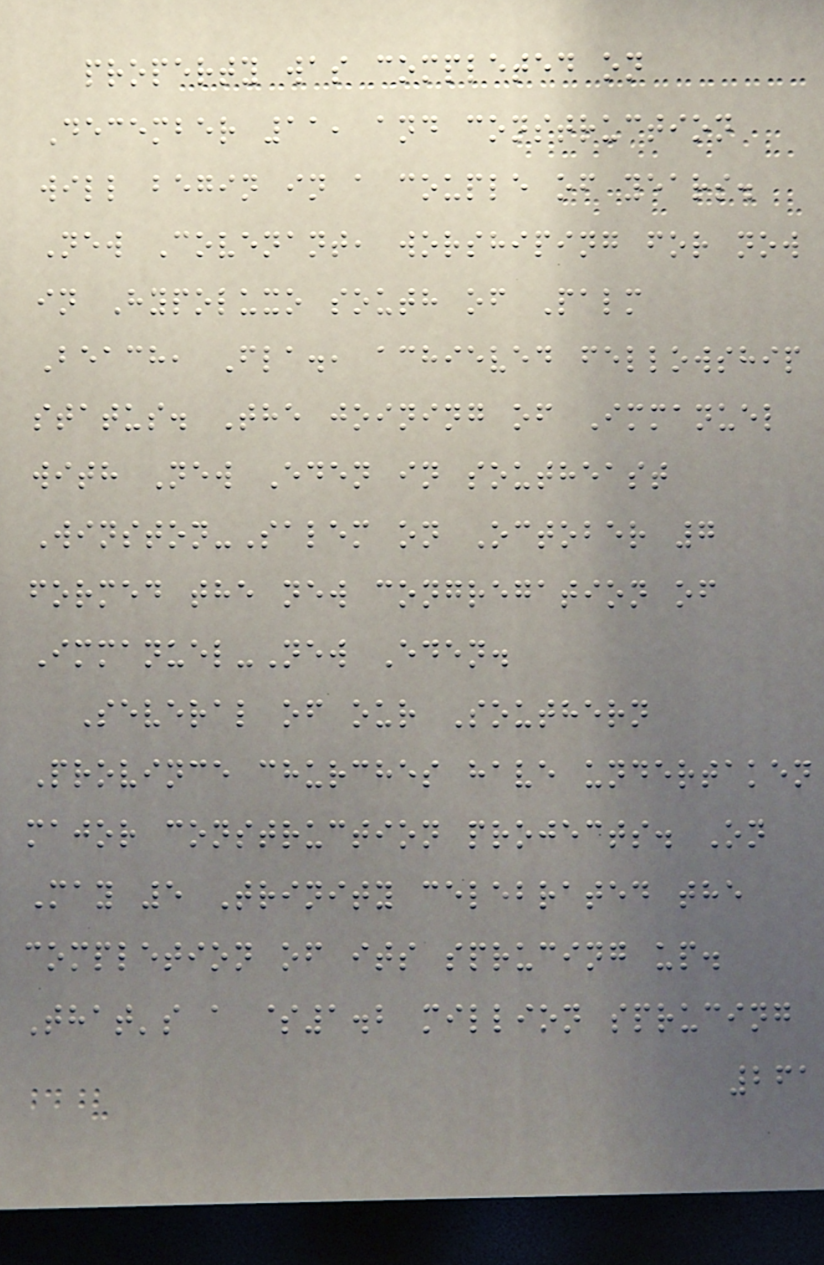property was completed on
December 11, and construction
will begin in a couple of years.
New Covenant, worshiping for now
in Hypoluxo south of Palm
Beach, Fla., achieved fellowship
status. The joining of Immanuel
with New Eden in southeast
Winston-Salem on October 7
formed the new congregation of
Immanuel-New Eden.
Several of our Southern
Province churches have undertaken
major construction projects. On
May 5 Trinity celebrated the
completion of its sprucing up.
That's a $1.2 million sprucing
261
